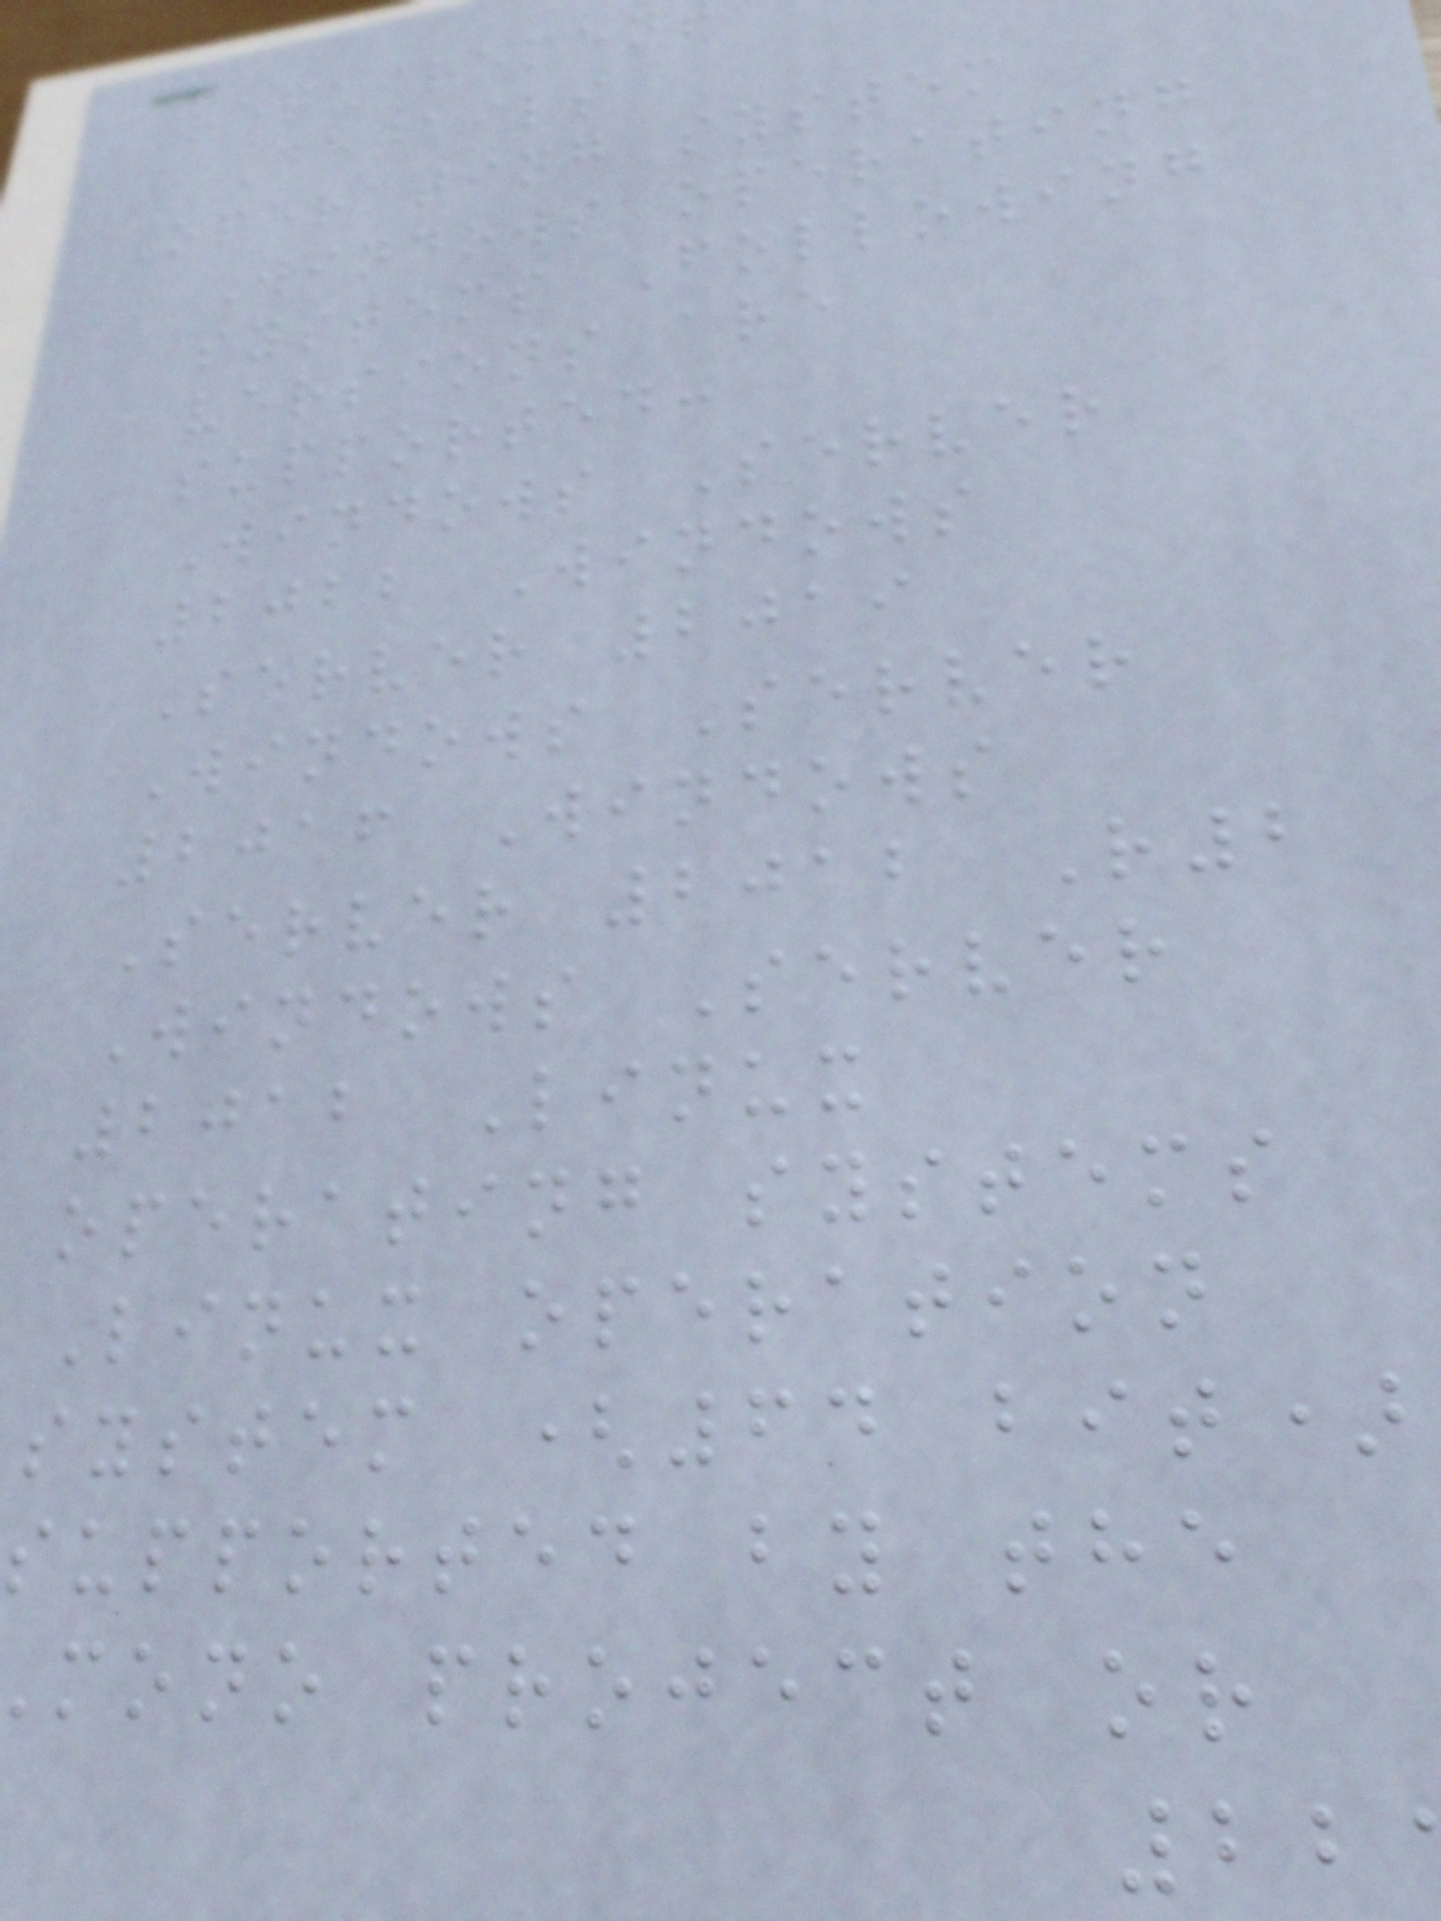Requiremen
Details
Operating system
Windows operating
systems Following
versions are
supported:
Windows Server
2022 Windows
Server 2019
Windows Server
2016 Windows
Server 2012 R2
Windows Server
2012 Linux
operating systems
Linux operation
system (64 bit)
supported by the
mono project or
